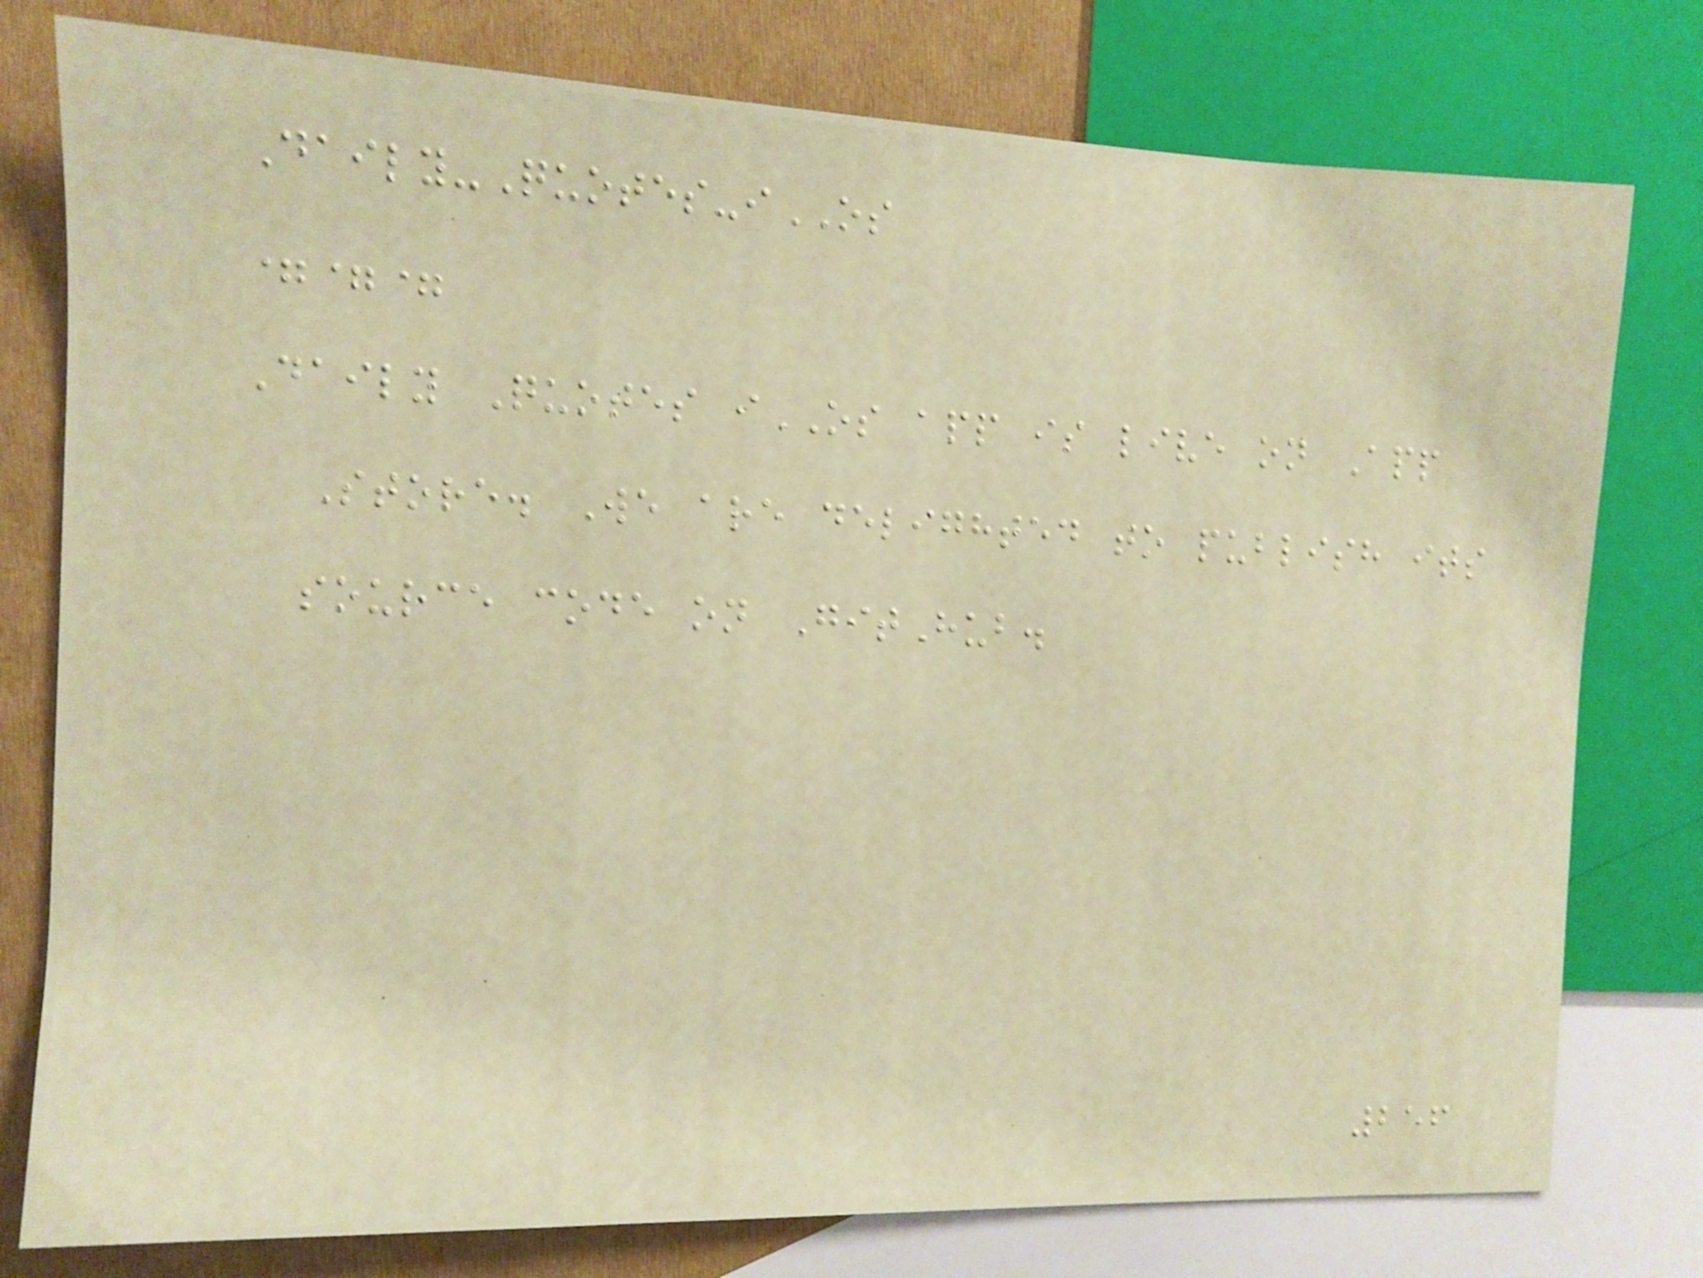Daily-Quotes-iOS
===
Daily Quotes iOS app is live on App
Store. We are delighted to publish its
source code on GitHub.
256
